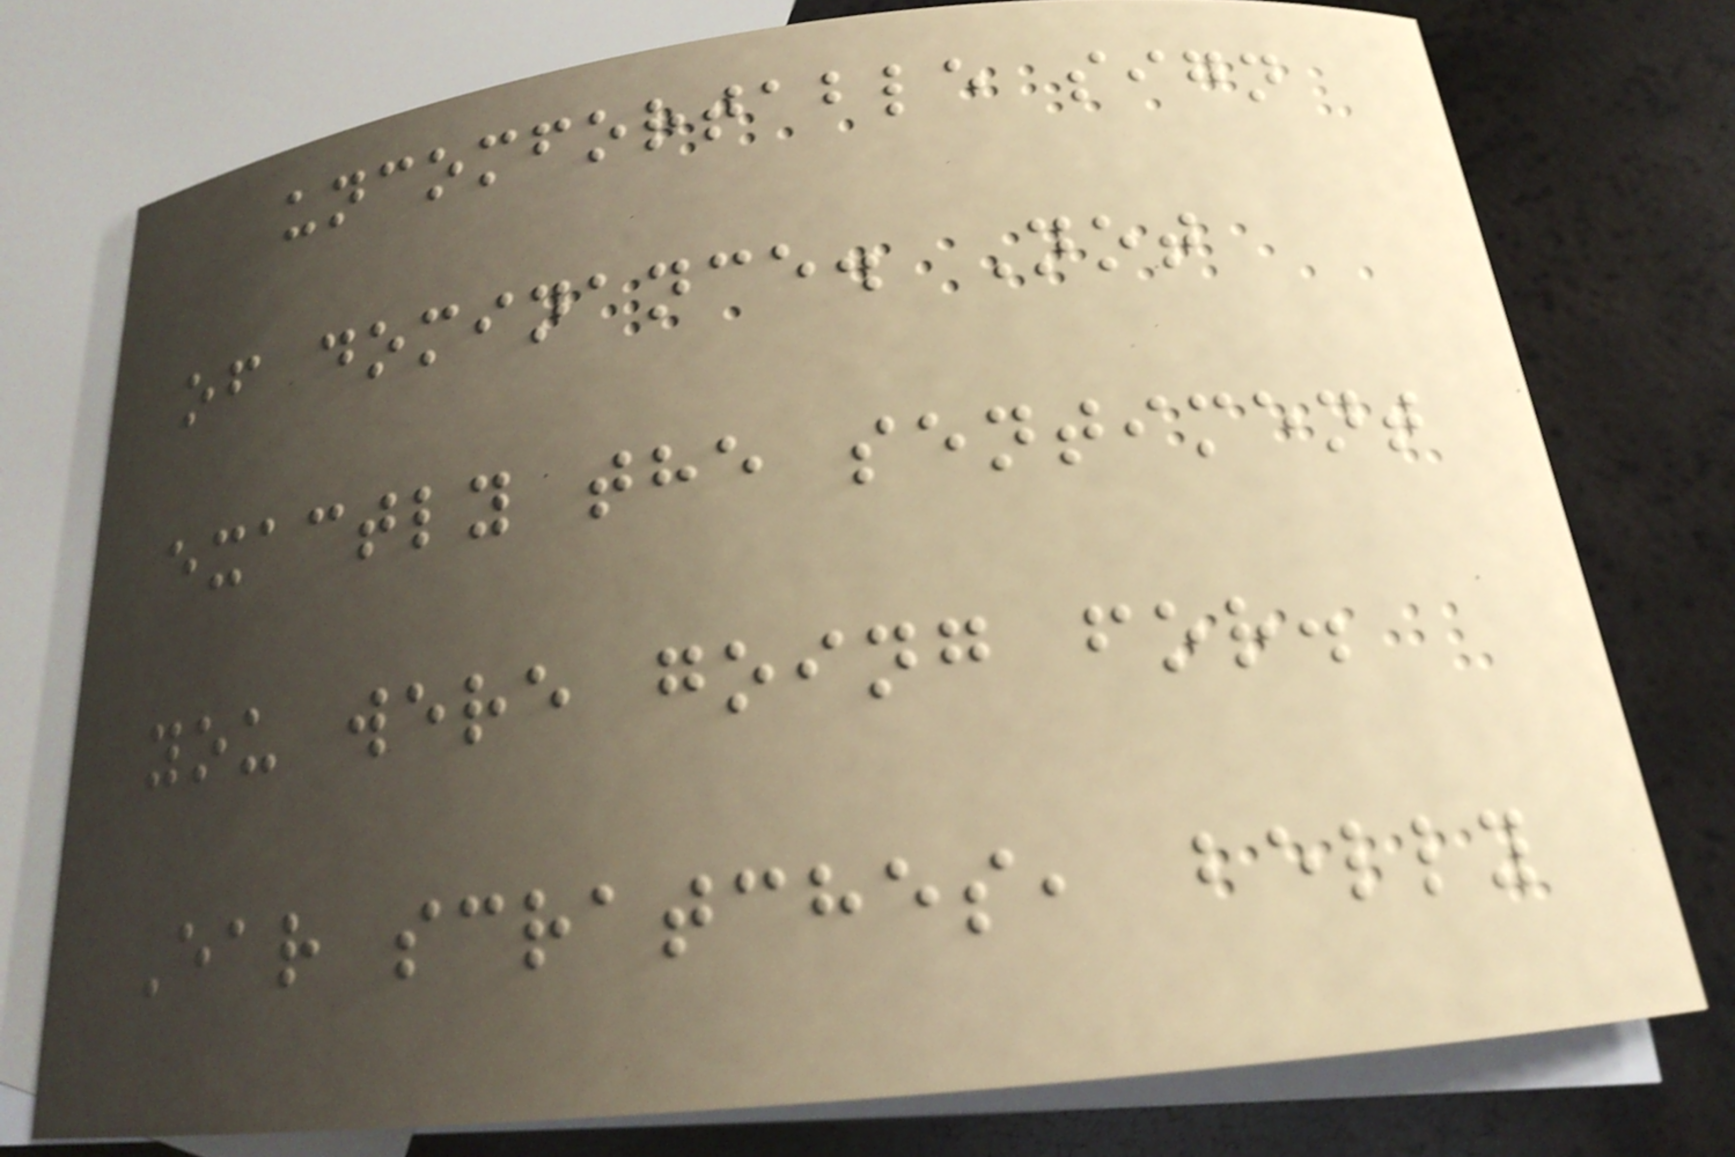uncomfortable sign
of dominance. Not
exactly the sentiment
you were going for.
Ear scratches, belly
